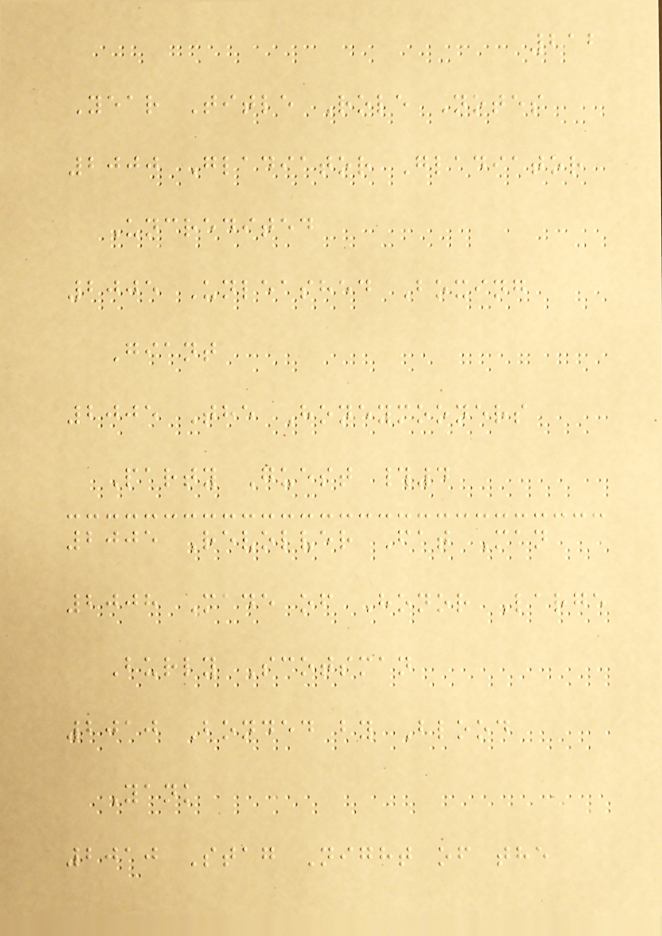212
Year Title Role Notes
2000 Gladiator Gladiator
Uncredited
2005 Unleashed Boxing
Giant
2005 The Honeymooners
Party Guest #4
2005 Revolver Fat Man
2008 Made of Honor Large
Burly Scotsman
2010 Bonded by Blood
Yank
2010 Stag Night of the
